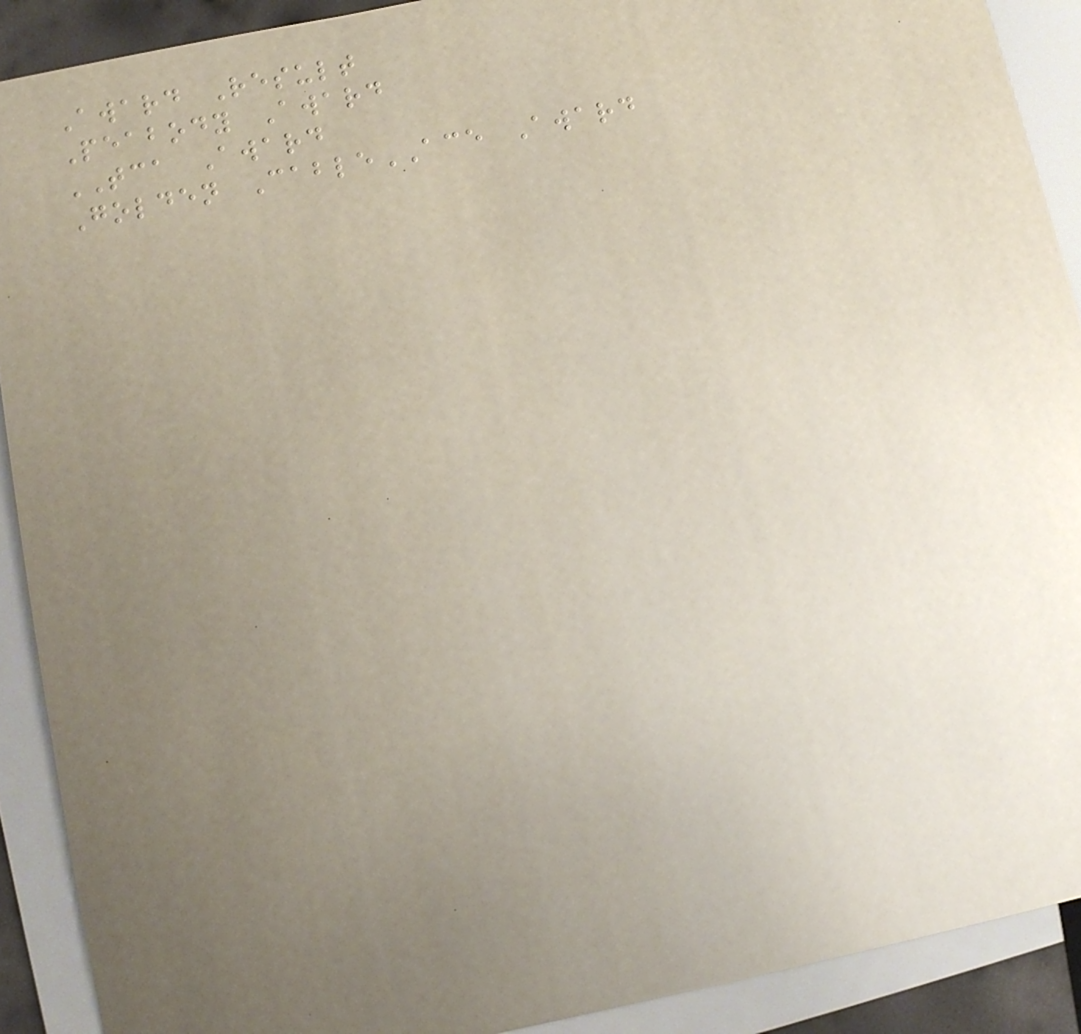Award Result
Peabody Award
TCA Award
Golden CableACE Award
